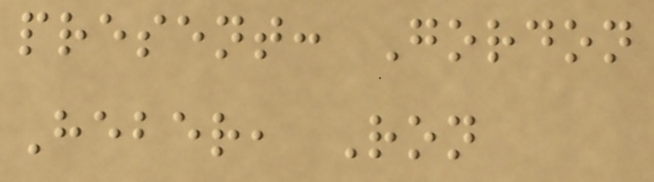present: Gordon
Heber, Ron
